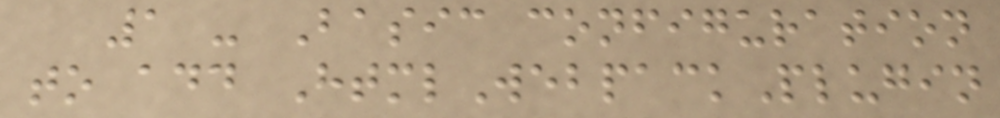1 - Basic configuration
to add HtmlWebpackPlugin
